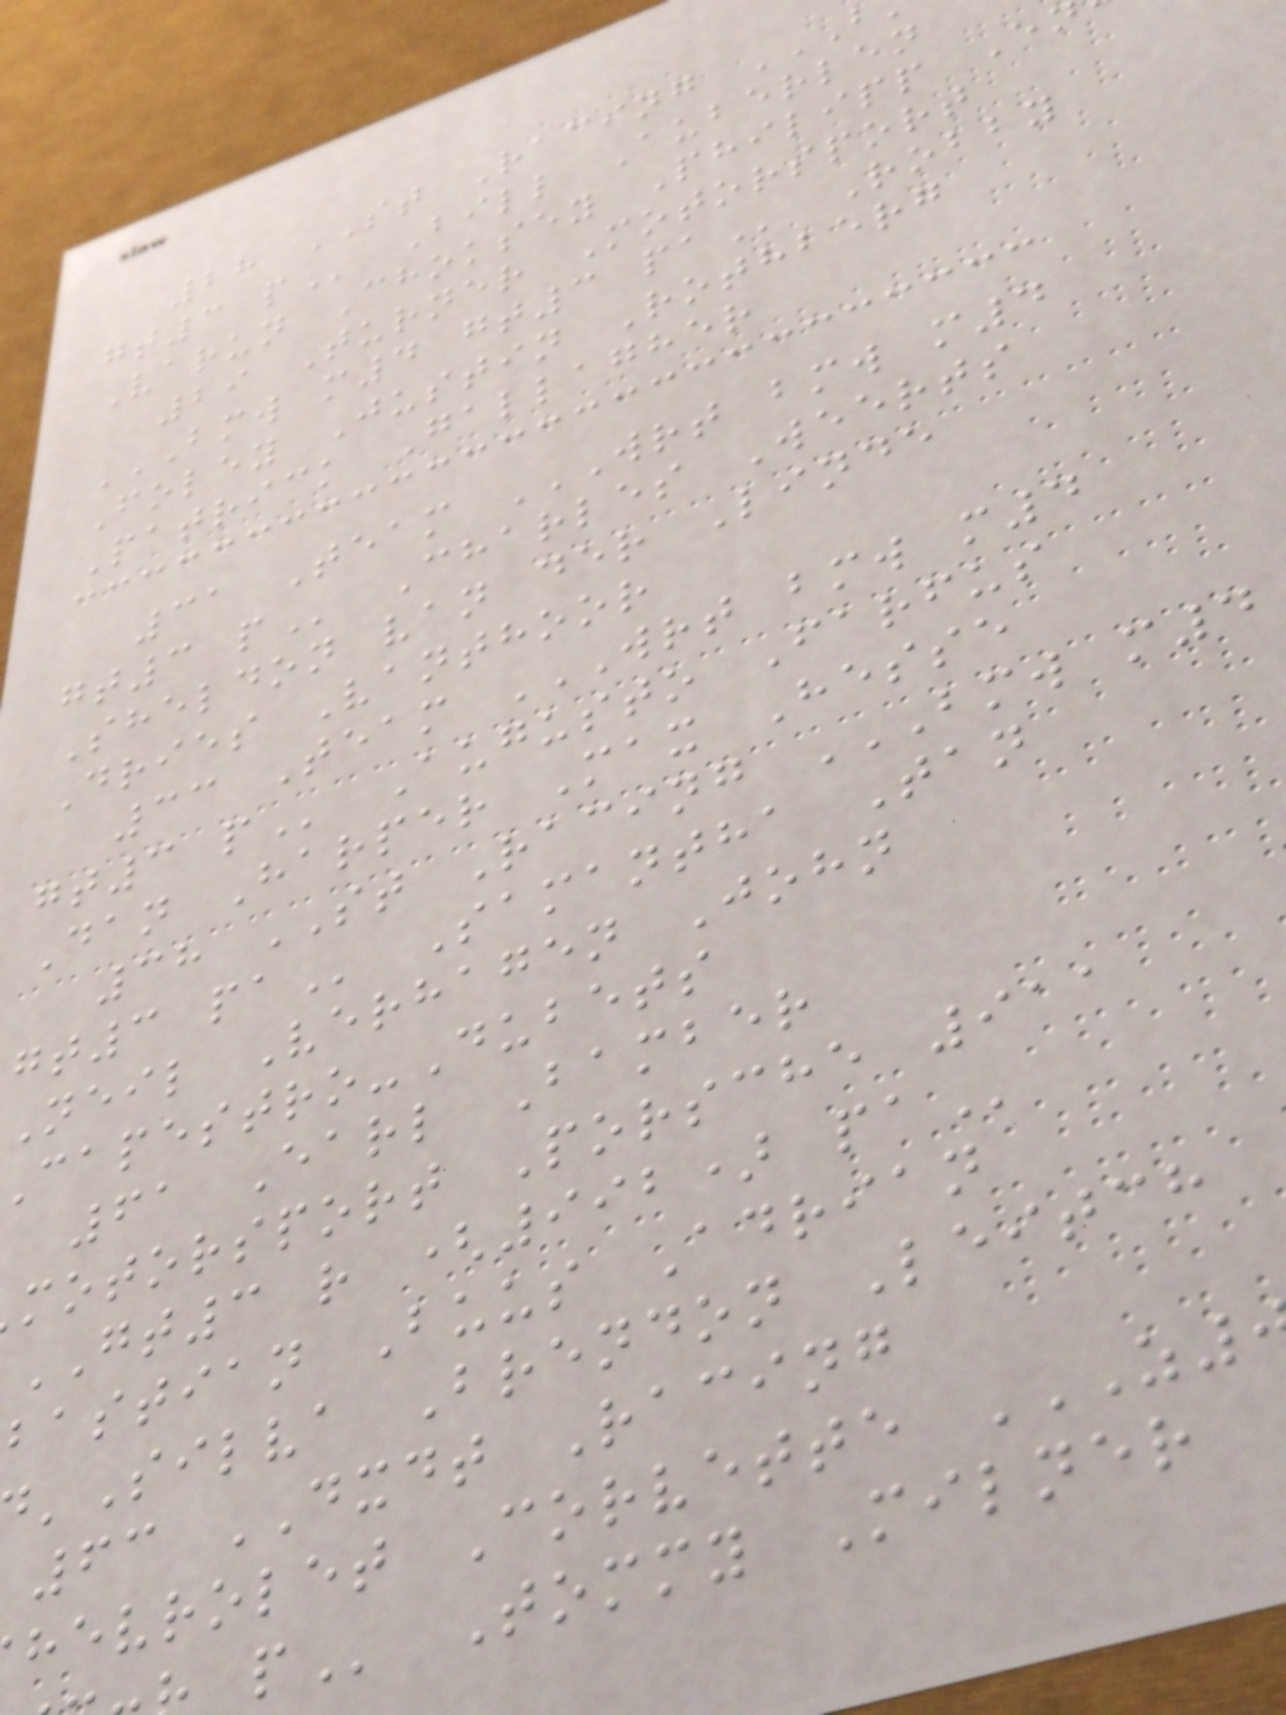28 ST Racing
Varun Choksey Philipp E
29 Turner Motorsport
BMW M4 GT3 PA Robby
Foley Justin Rothberg
Patrick Gallagher
31 Team WRT BMW M4
Sheldon van der Linde
Dries Vanthoor
33 Team WRT BMW M4
Dan Harper Max Hesse
38 ST Racing BMW M4
Neil Verhagen John
apestro-Dubets
61 Earl Bamber
motorsport Porsche 911
GT3 r (992)
bastian Buus Adrian
'Silva Brendon Leitch
63 DXDT Racing
hevrolet Corvette
Tommy Milner
